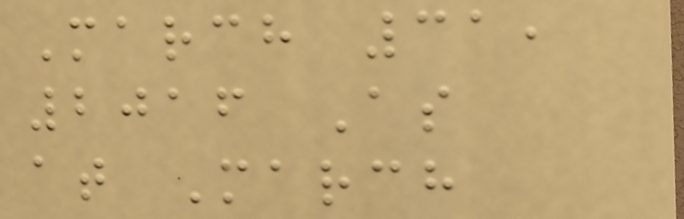March 31,
2016 As
at March
